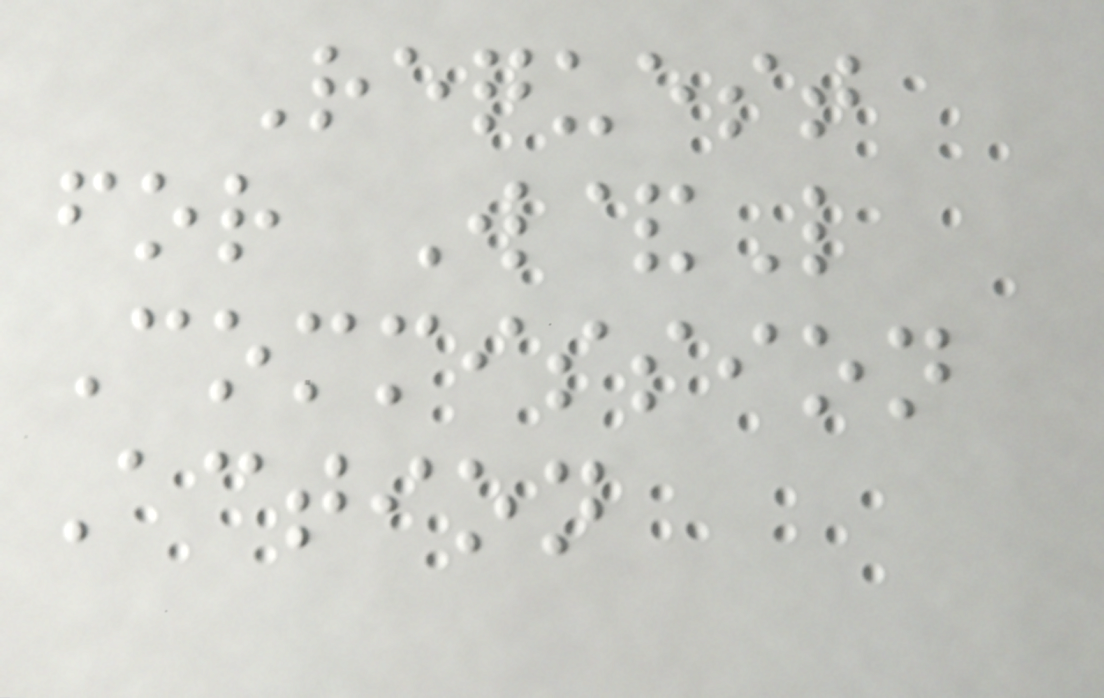Request
for W&L
Commission
Action
